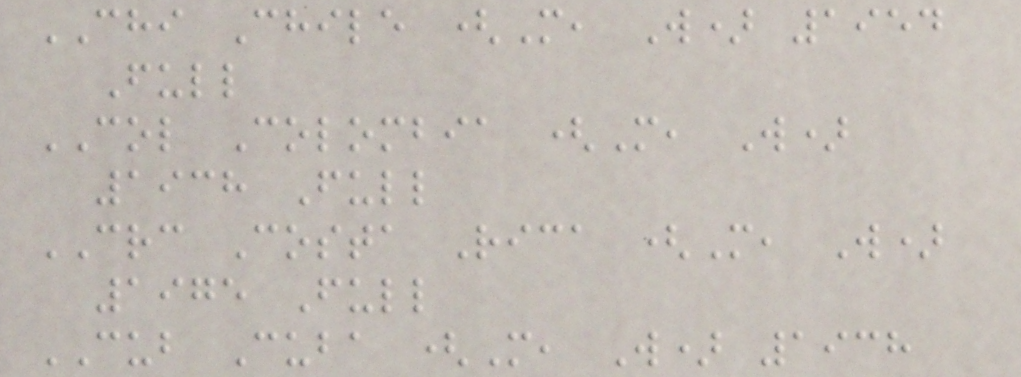CHI Chile (M, W) 1954
Full
COL Colombia (M, W)
1938 Full
CRC Costa Rica (M, W)
1975 Full
CUB Cuba (M, W) 1938
